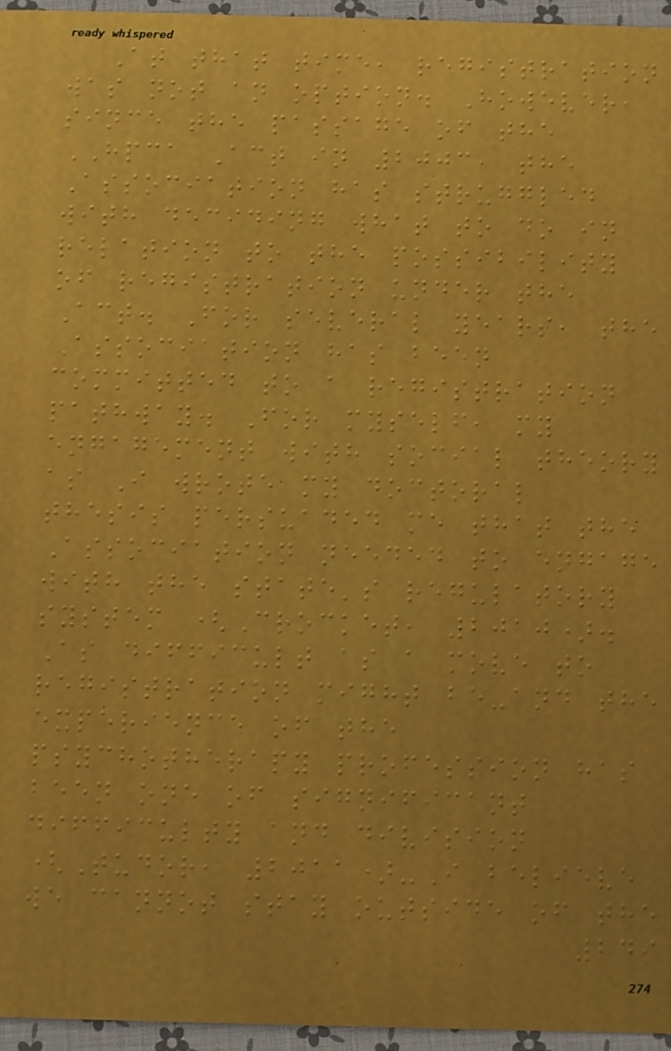At that time, registration
was not an option. However,
since the passage of the
HPCA Act in 2003, the
Association has struggled
with deciding what to do in
relation to the possibility
of registration under the
Act. For several years, the
Association has been
committed to a registration
pathway. For myself, my
engagement with social theory
as I wrote my doctoral
thesis persuaded me that the
Association needed to engage
with the state's regulatory
system (Crocket, 2010).
As difficult as a move to
registration might be-and the
experience of the
psychotherapy profession has
been one of significant
difficulty and division
(Tudor, 2011)-I believe
we cannot stay outside of the
249
